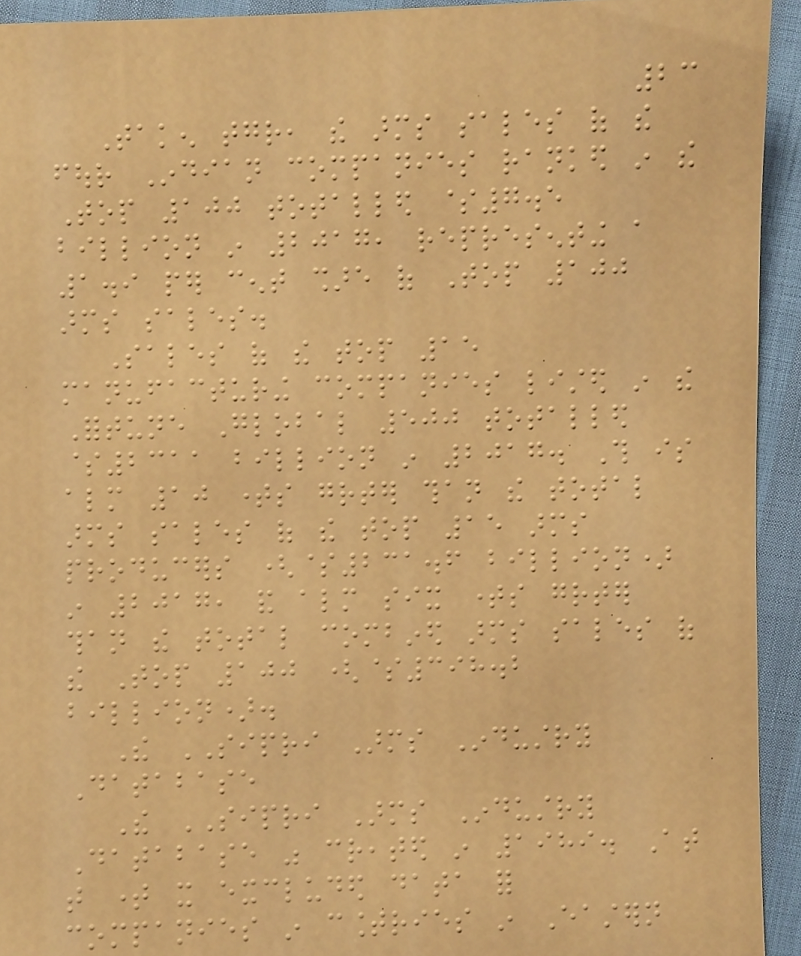23
Taken together, the arms sales of the
four Indian companies ranked in the
Top 100 totalled $7.5
billion in 2017, representing a
1.9 per cent share of Top 100
arms sales.
Sales of the top 15
manufacturing companies listed in the
Fortune Global 500 totalled
$2311 billion in 2017. This is
almost 10 times greater than the total
arms sales of the top 15 arms
producers ($231.6 billion)
in 2017, and almost six times greater
than the total combined arms sales of
the Top 100 ($398.2
billion).
The SIPRI Arms Industry
Database
The SIPRI Arms Industry
Database was created in 1989. At
that time it excluded data for
companies in countries in Eastern
